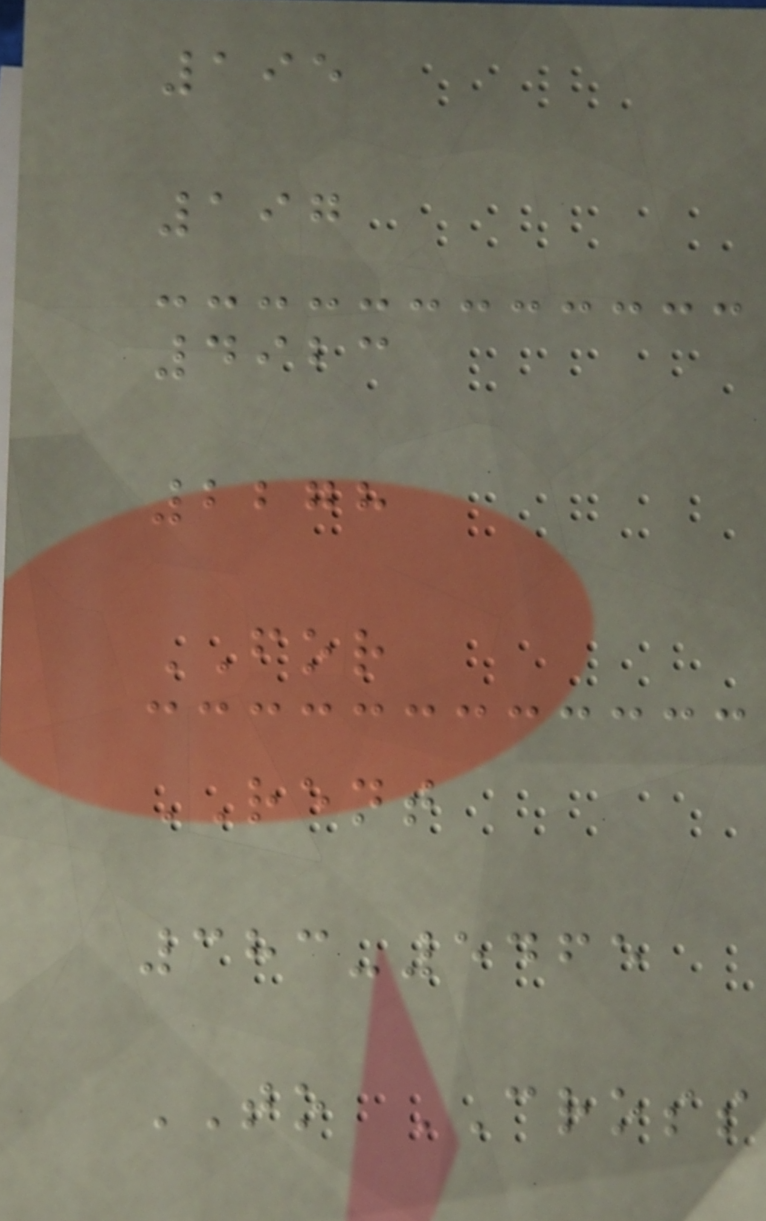195
197
4923
2278
FOR
RENT
383-5465
TO CROSS
